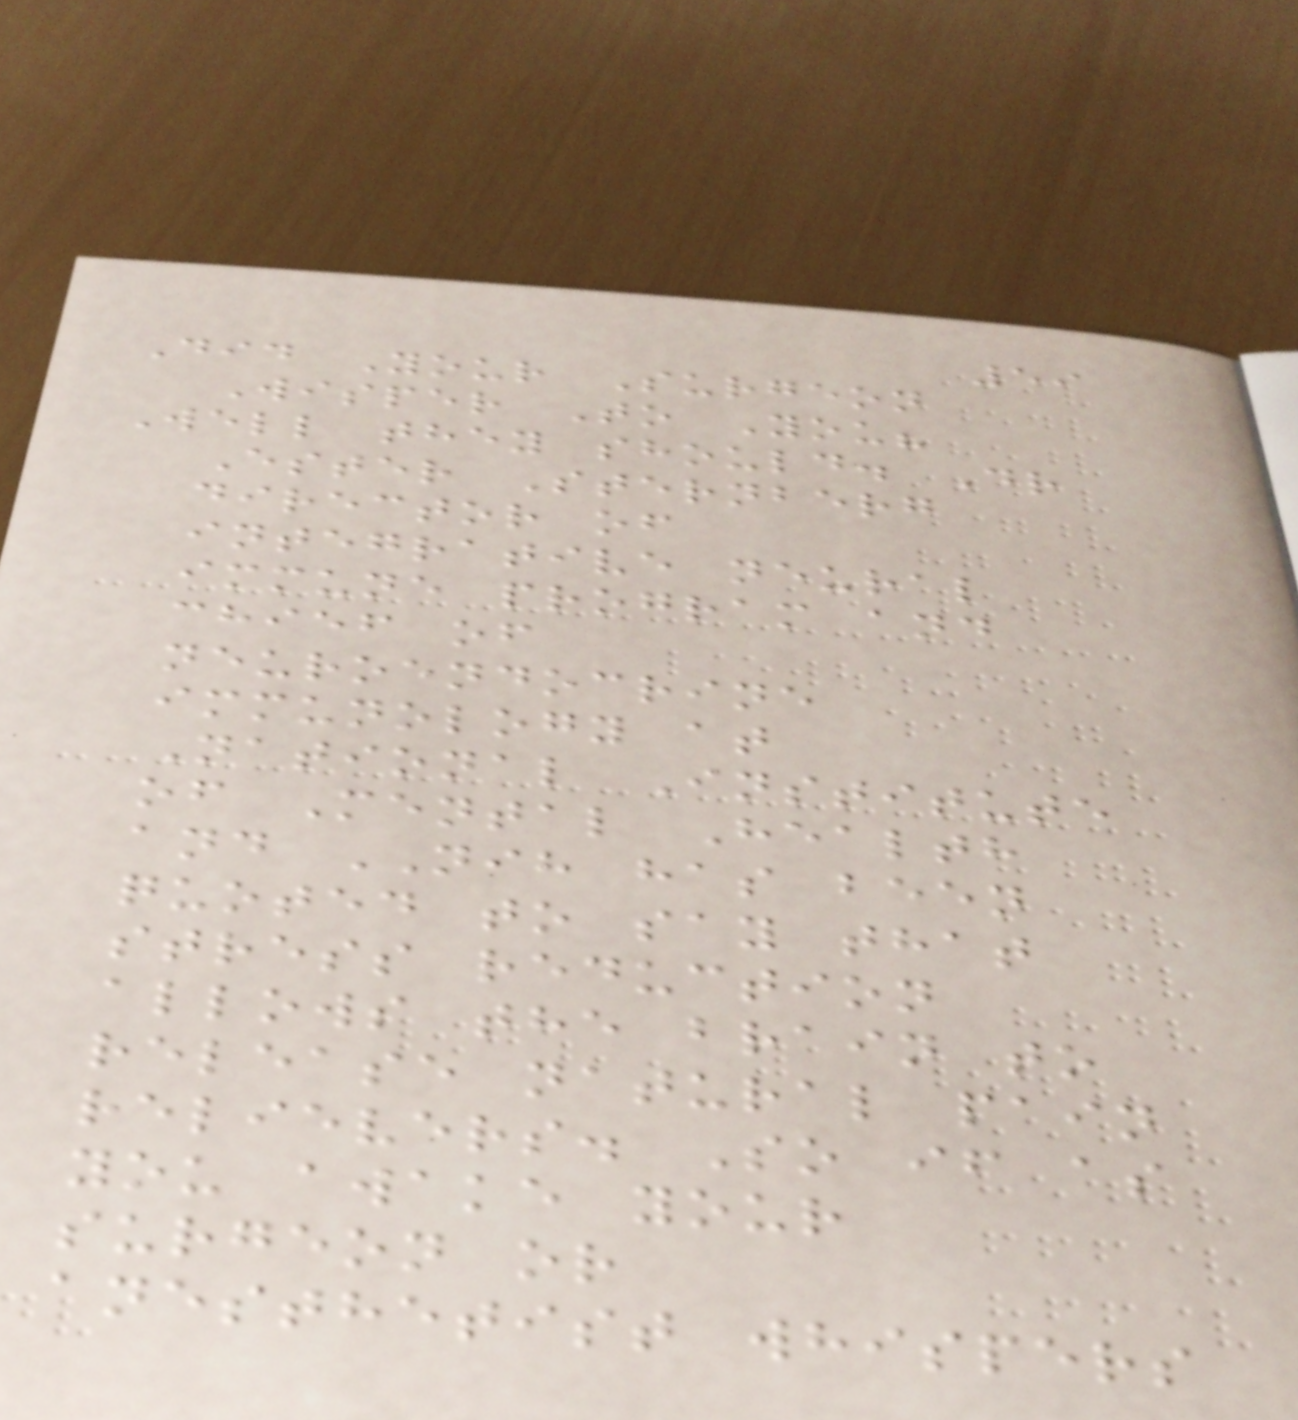59
Did Your Surgeon
Wisper To You?
Well they should. Dr
Ester Sternberg
director of
integrative neural
immune program and
chief of
neuroendocrine
immunology at
National Institute
of Mental Health
and NIH has been
quoted to say that
stress reduction
allows the brain to
release natural pain
relievers. So if as
you awake your
surgeon or
anesthetist whispers
